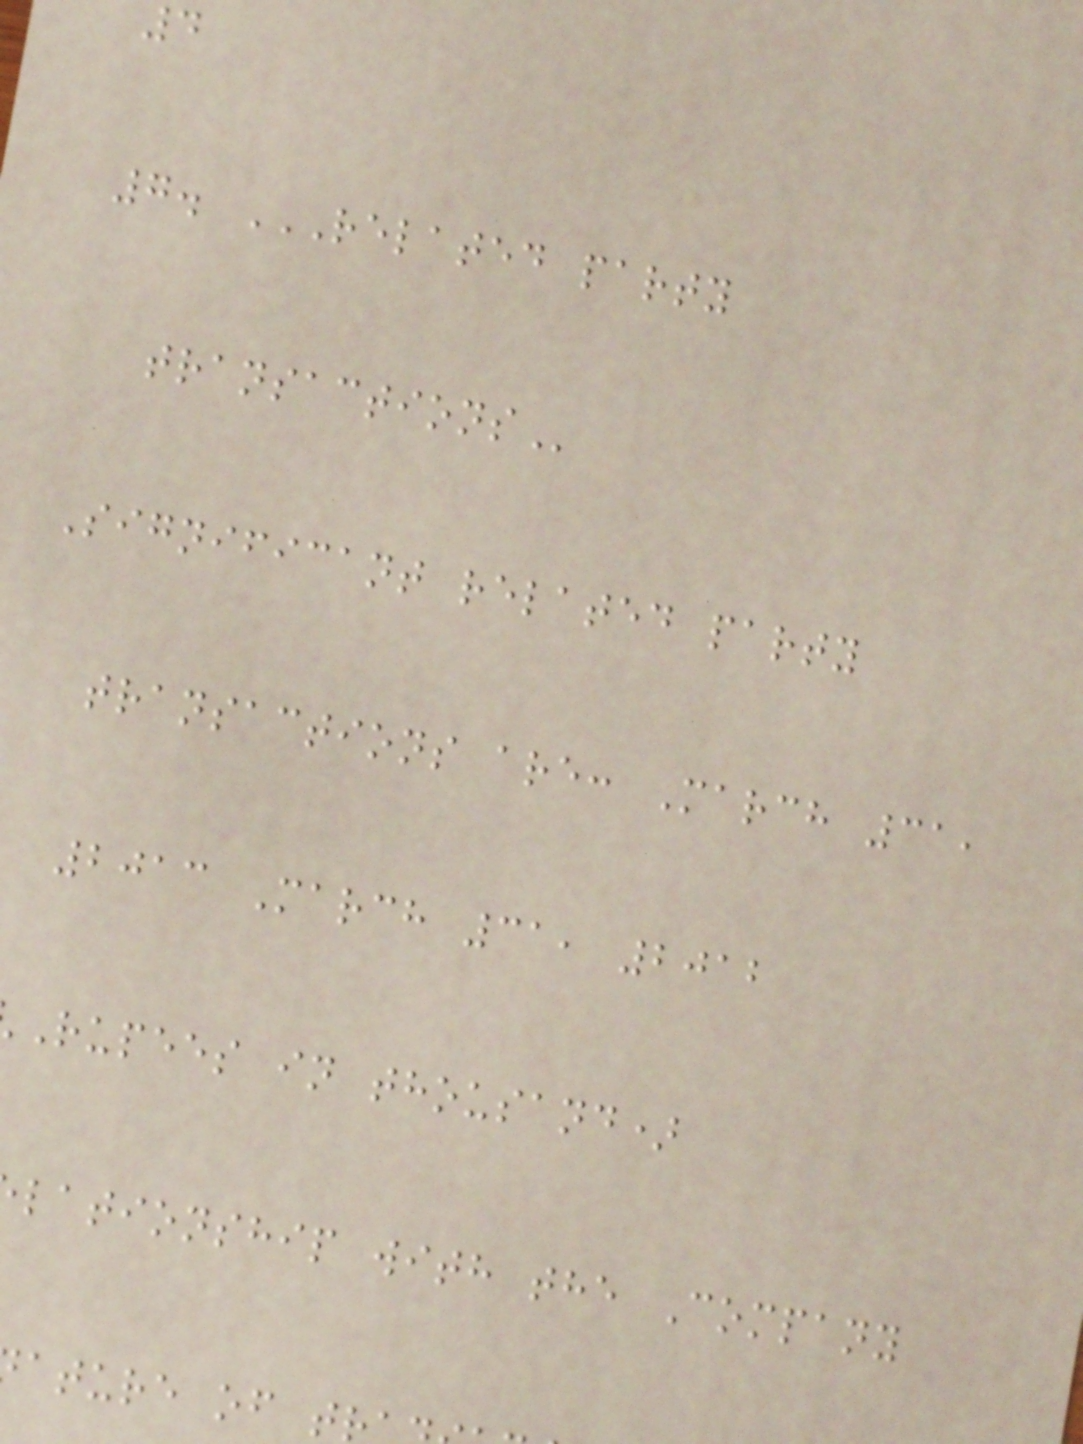4
7. RELATED PARTY
Significant related party
transactions are: March 31,
2013 March 31, 2012
Rupees in thousand)
lationship with the Company
ature of t
